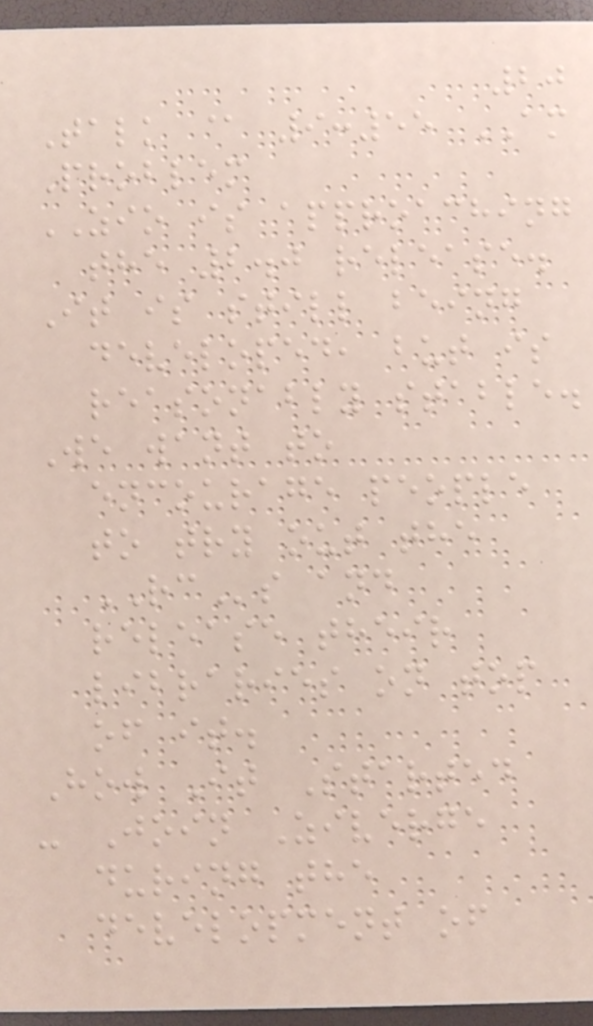20
Talk @ 9:55 AM
Problem
ZIO is approaching
the 2.0 release.
It is still being
developed, but is
reasonably stable.
We want to
encourage people
to try out the
RCs and
release their
libraries on top
of it.
How It Started
- Join Ziverge
during the
development of
